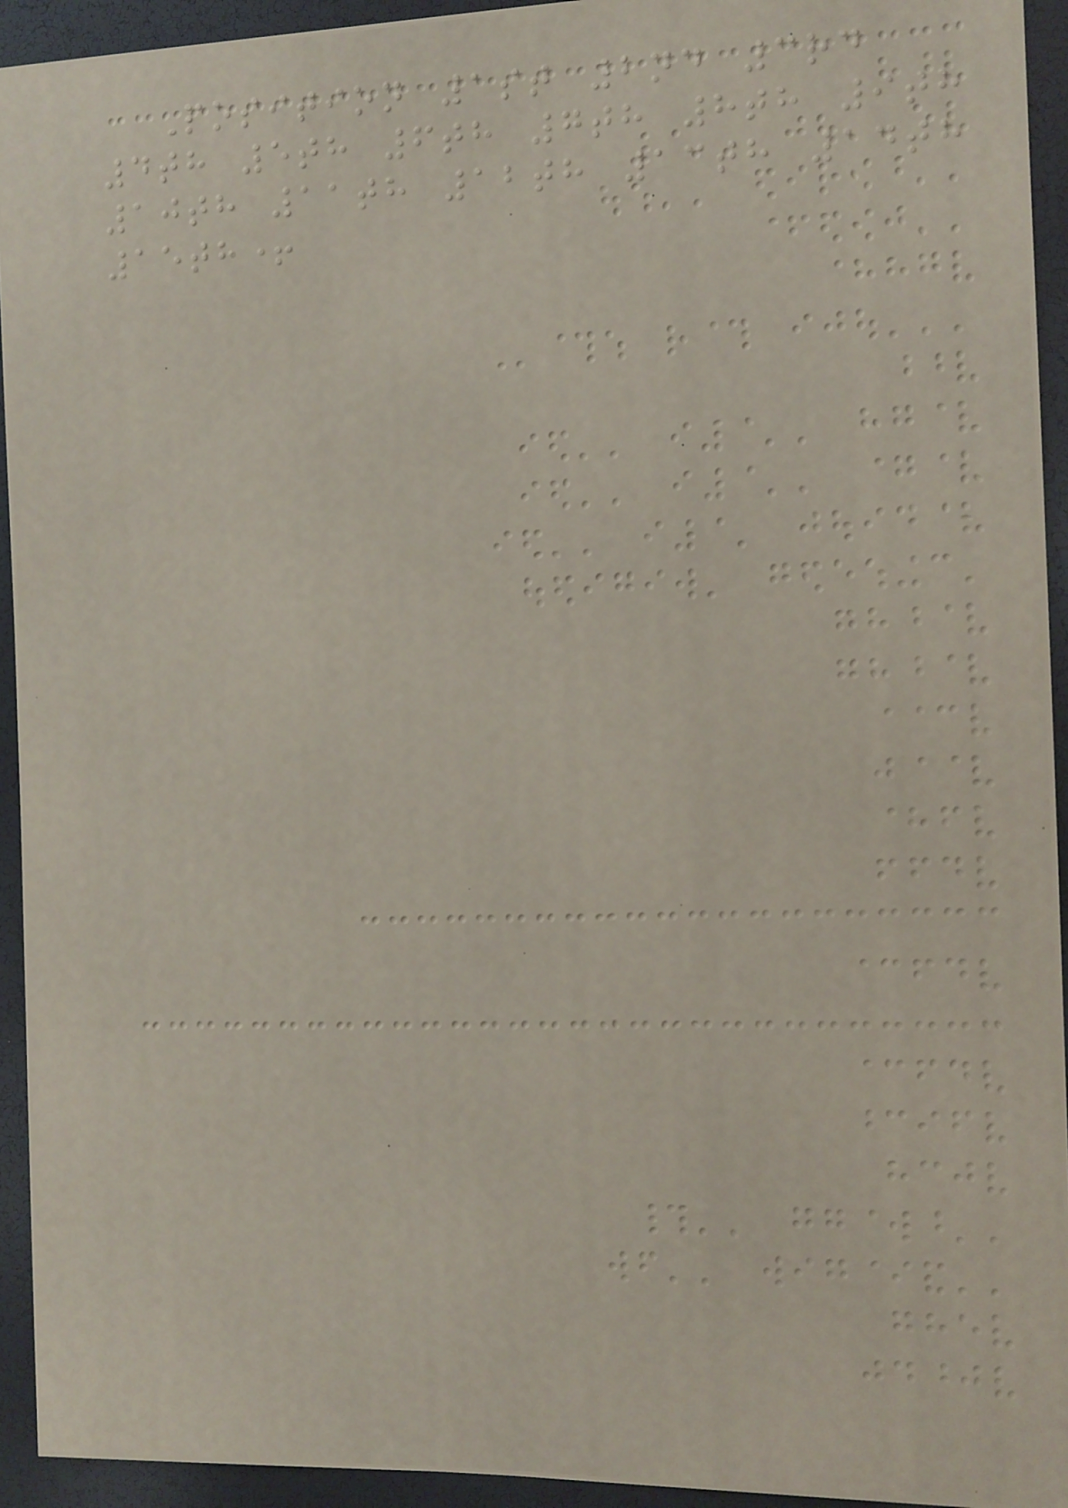Position 1st 2nd 3rd
4th 5th 6th 7th 8th 9th
10th 11th 12th 13th 14th
15th+
